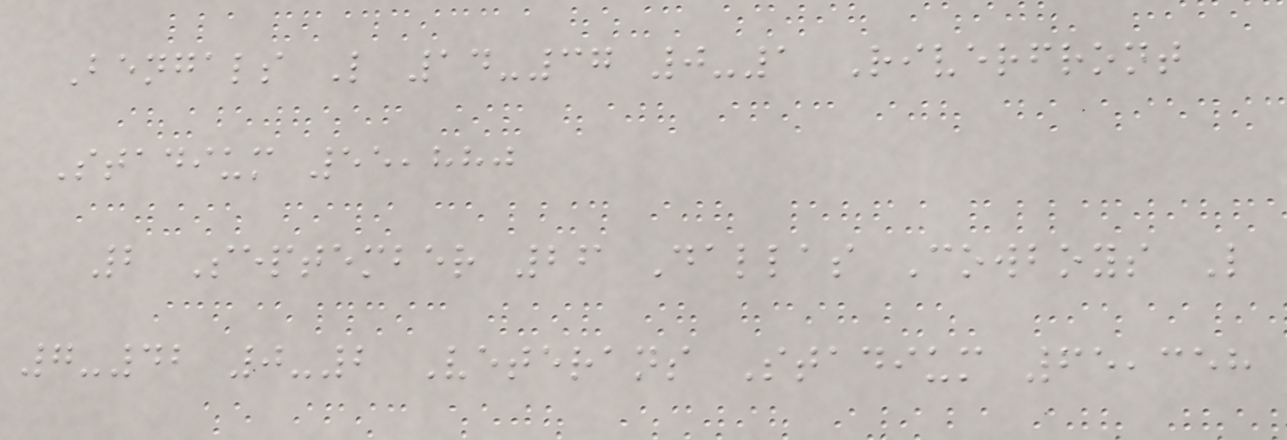Bengals L 14-37 0-1 Riverfront
Stadium 55,880
2 September 26 Dallas Cowboys L
7-42 0-2 Veterans Stadium 65,358
